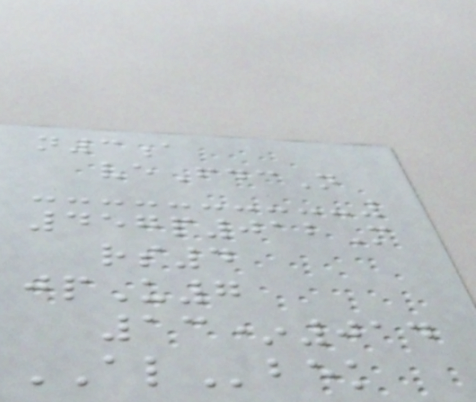n3a
veFdcN
457p012M
rs4
jpU7
13*014
ALbek
